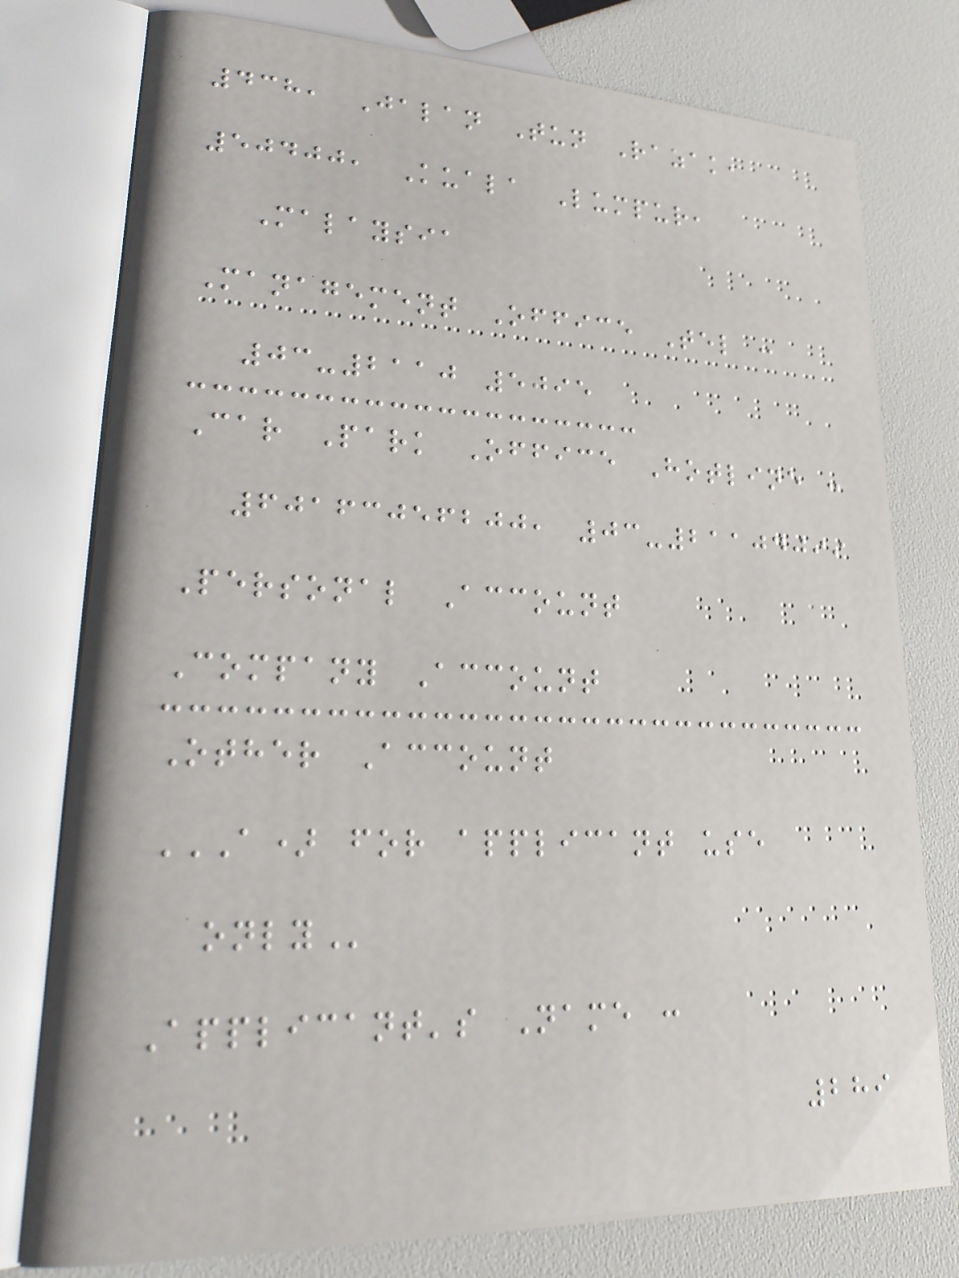438, Jalan Tun Razak,
50400, Kuala Lumpur,
Malaysia
Management Office Tel :
03-2110 5095
Car Park Office Hotline :
60163056200, 03-21104099
Personal Account
Company Account
Other Account
A) FOR APPLICANT USE
ONLY
Applicant's Name :
289
